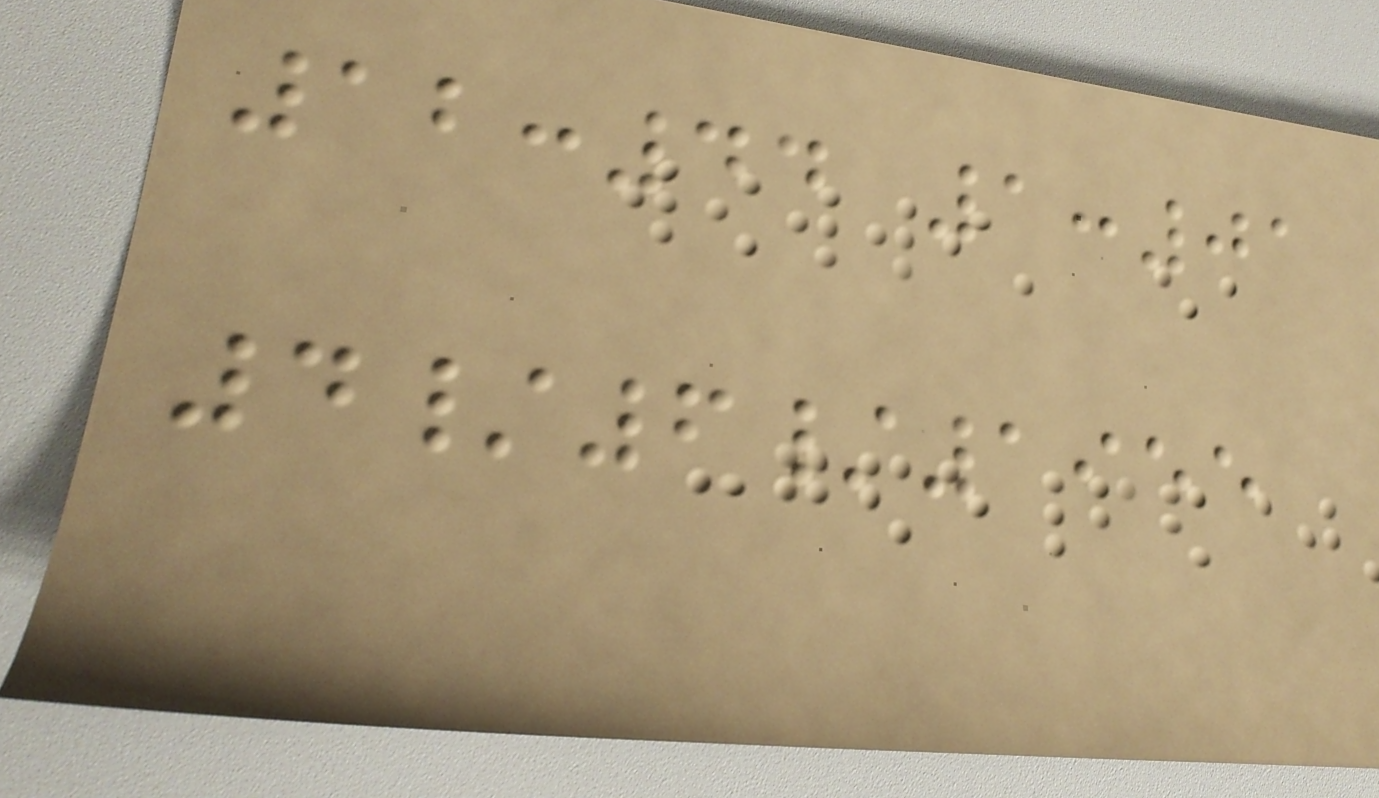12:44 1:01
4/6/1955
